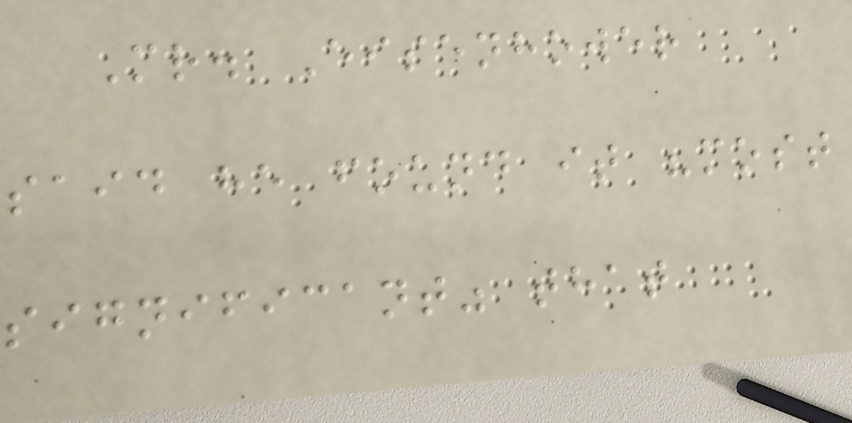Mr. Eisenhower
said he found it "most
significant" that
